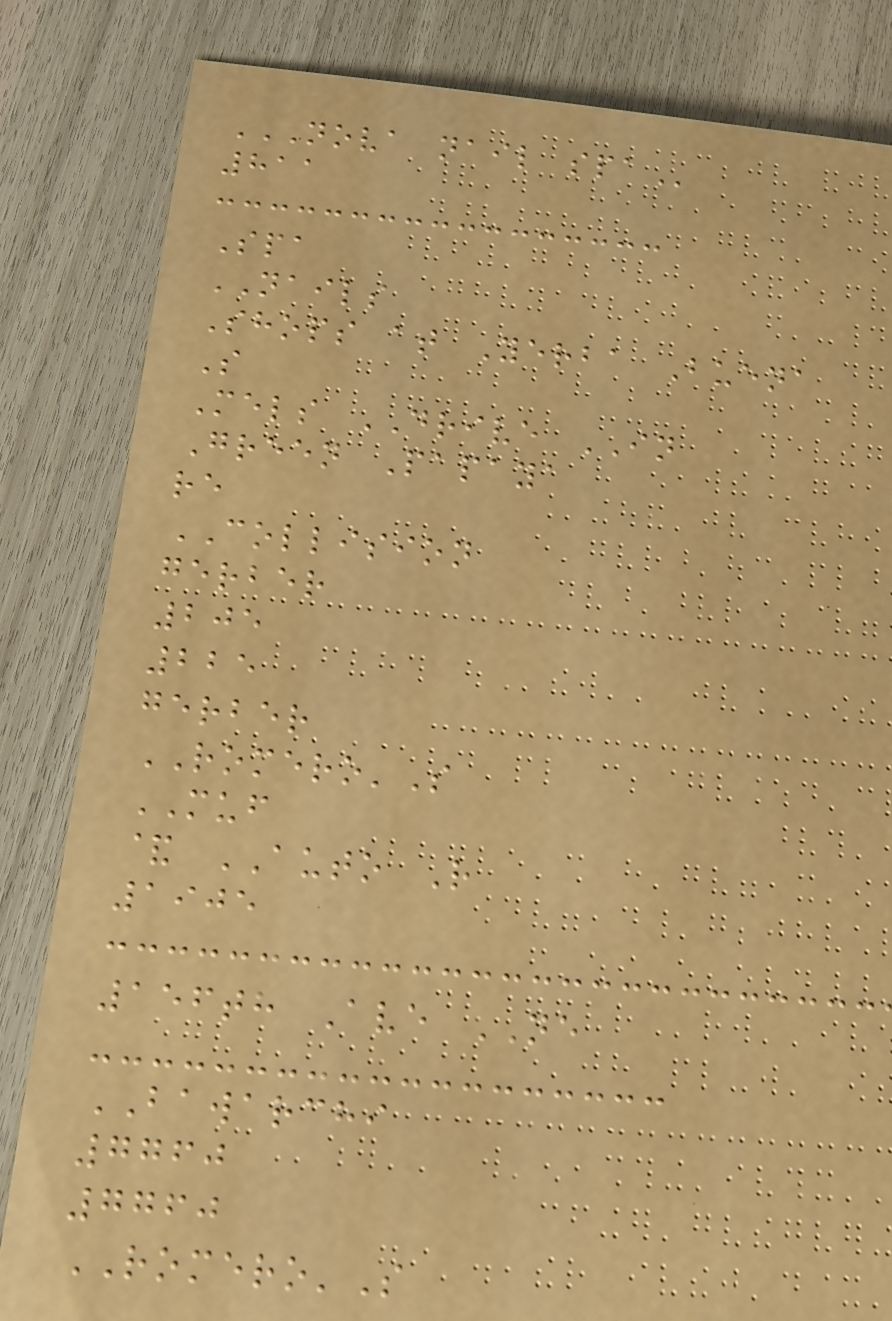NOVA NAIL SPA
811
Spa
NAILS
Shops at Yerba Buena
S
Mels DRIVE IN
Green Papaya
re
COLLISION
gerber
205
225
gerber
ROMERO'S
MUF
& AUTO R
1905
156th Ave NE
BAWARCHI
7760
7760
ROMERO'S
